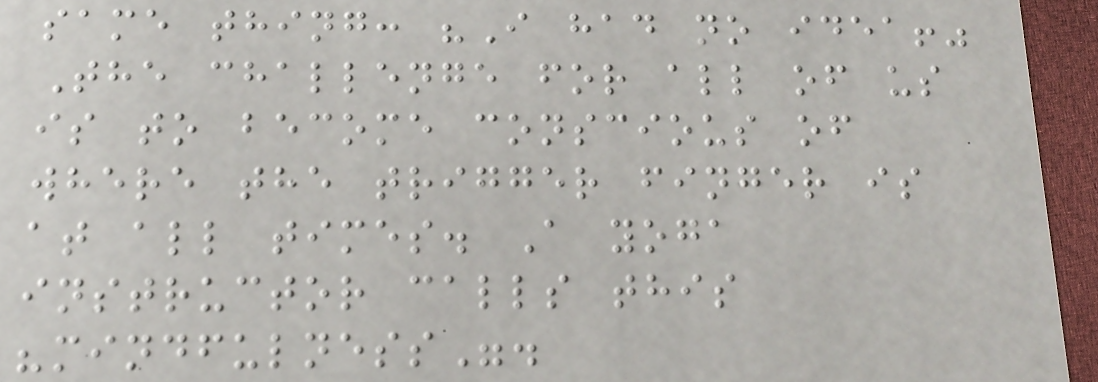same thing: "I had no idea!"
The challenge for all of us
is to become conscious of
where the trigger finger is
at all times. A yoga
instructor calls this
"mindfulness".
